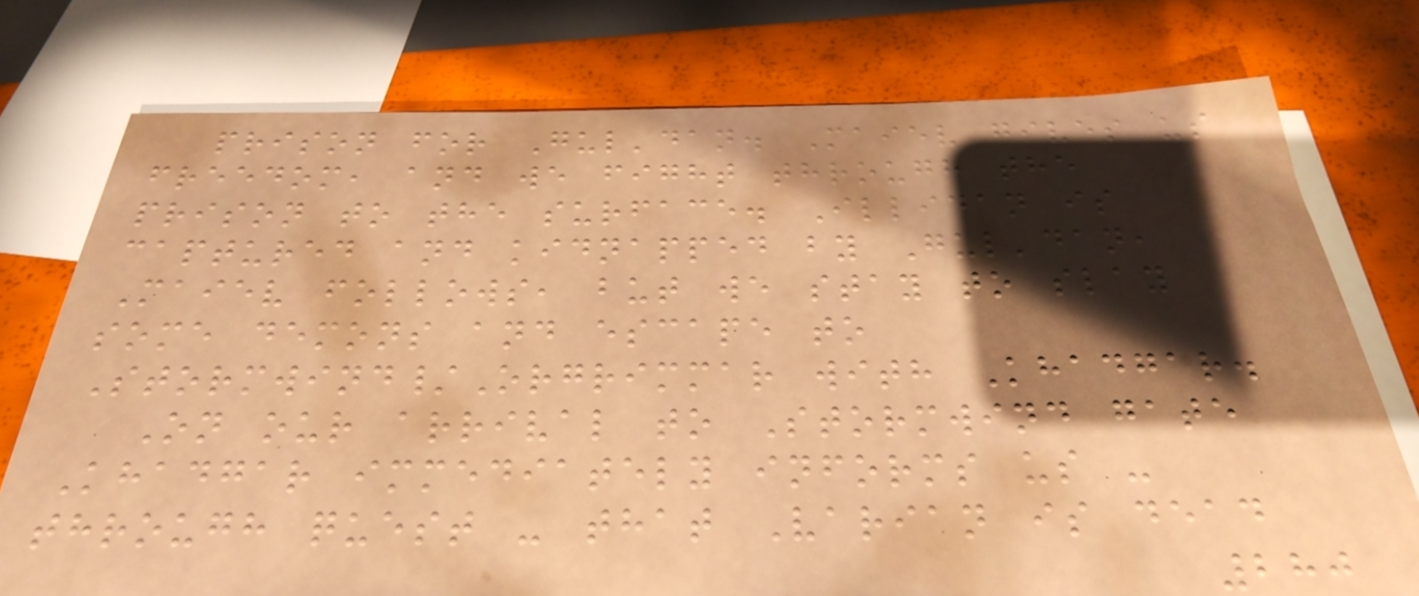prison for Gul'dan. Maiev gives us
freedom, and we fight through the
prison to the surface. Illidan is
captured and kidnapped by Gul'dan,
Maiev follows, but we stay to slay
some demons and escape to
Stormwind/Orgrimmar with Khadgar.
On our arrival to Stormwind gate
Khadgar immediately informs us -
through quest - that Varian is dead
280
